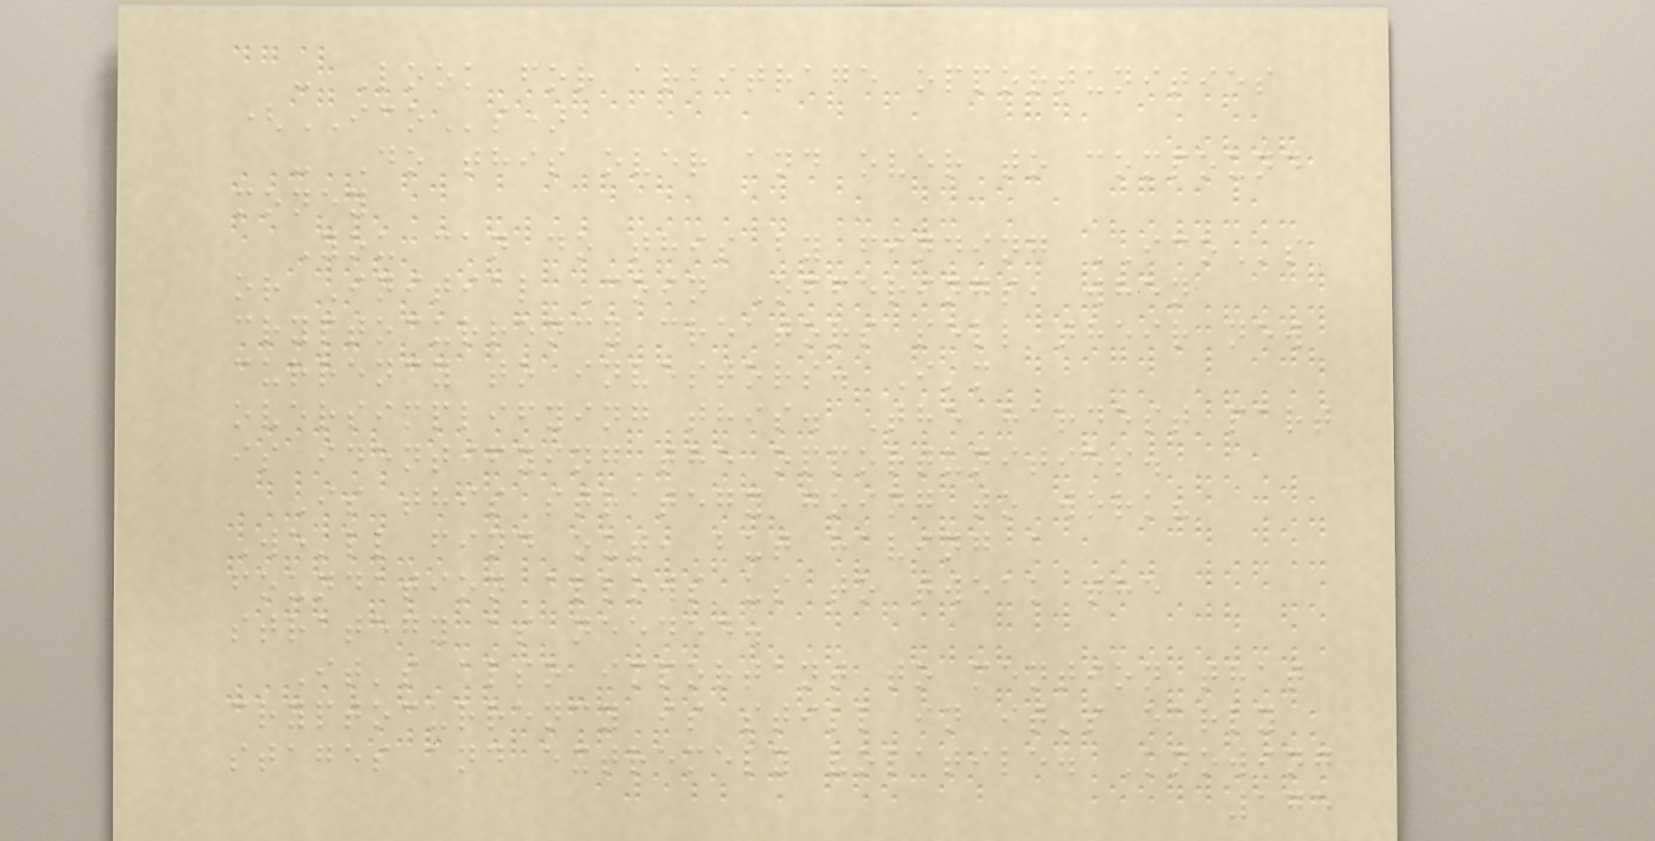- Look for arbitrage opportunities
(ICOs)
- Do this over and over to compound
money
You can do this by finding ICOs
or Initial Coin Offerings, when
cryptocurrency creators sell their new
currency to investors. I'm
oversimplifying this. The hardest part
is identifying the opportunities.
Is this strategy going to work?
We'll find out, but having a
foundation allows us to tweak the
strategy as needed.
It's also important to mention that
cryptocurrency is still in it's early
stages and extremely volatile. Knowing
175
